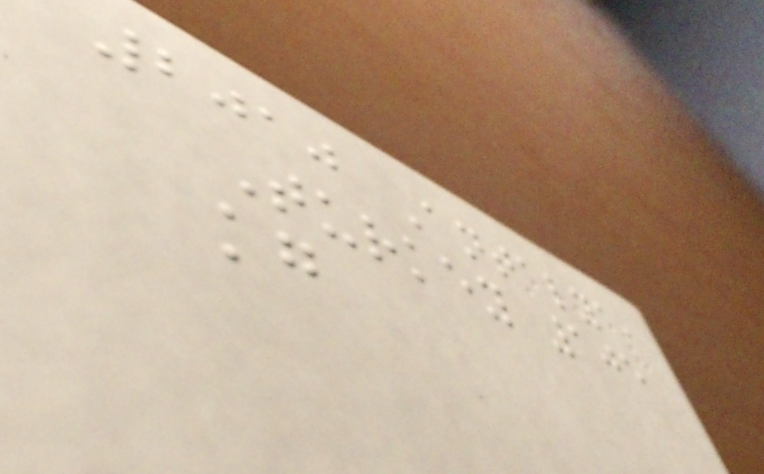2010 Antalya,
Turkey 105
kg
